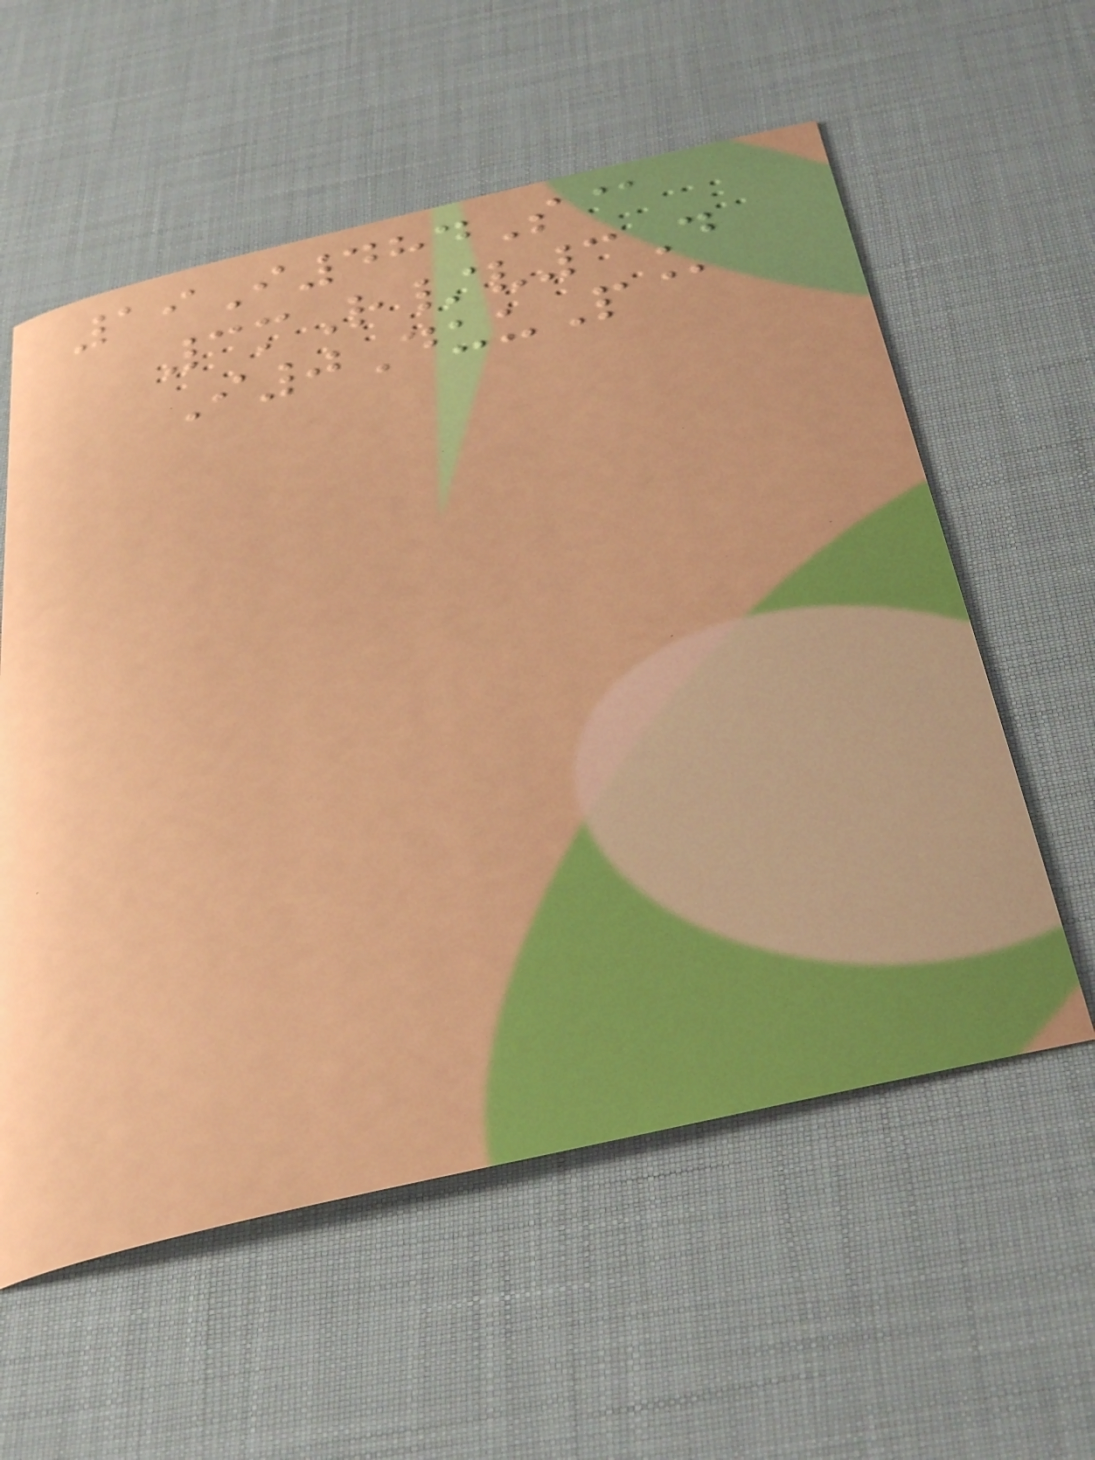19I484S@
3mR/v3D
I0DuuP@
